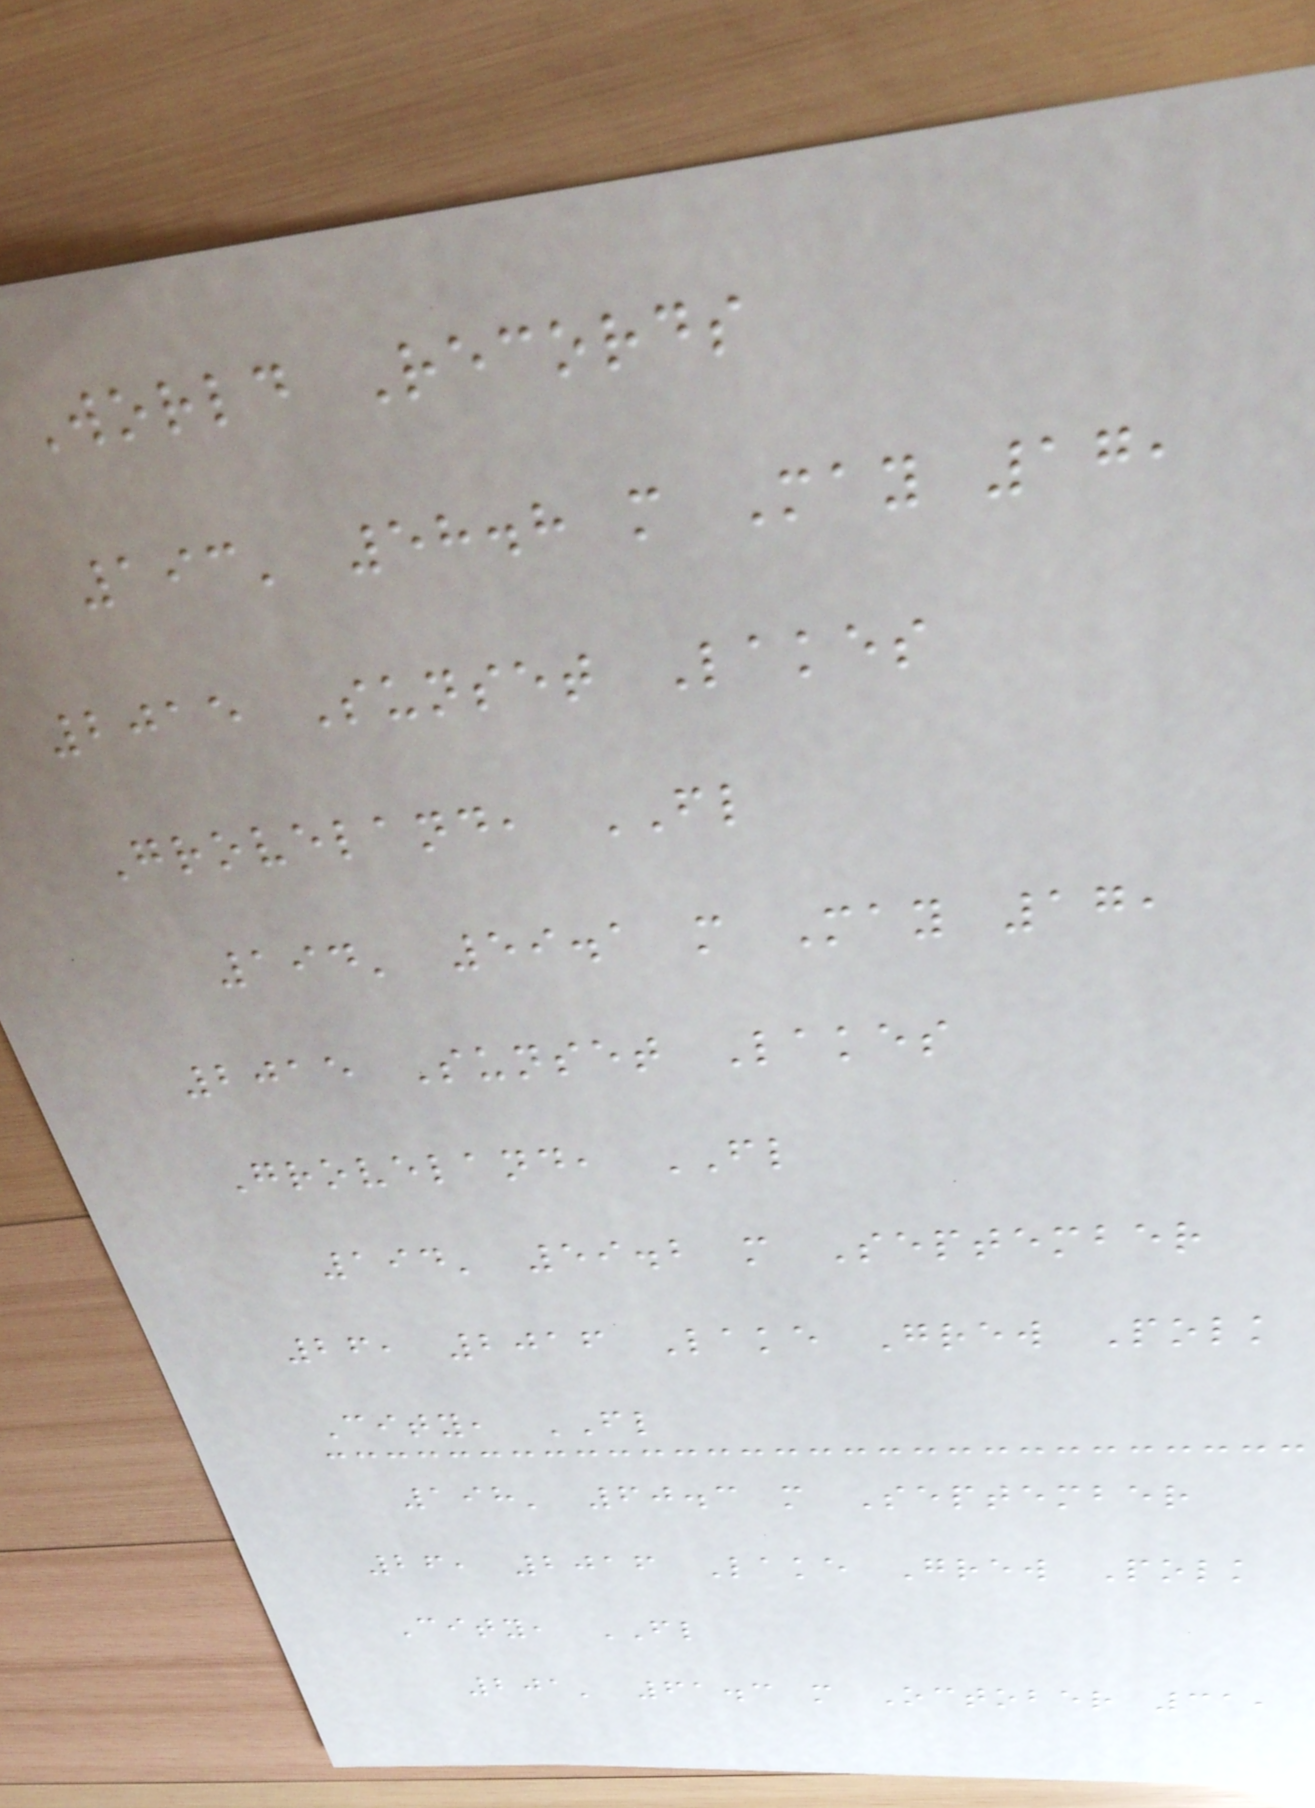World Records
193' 58.8 m May 17,
2015 Sunset Lakes
Groveland, FL
194' 59.1 m May 17,
2015 Sunset Lakes
Groveland, FL
194' 59.2 m September
26, 2016 Lake Grew Polk
City, FL
198' 60.3 m September
26, 2016 Lake Grew Polk
City, FL
201' 61.3 m October 31,
